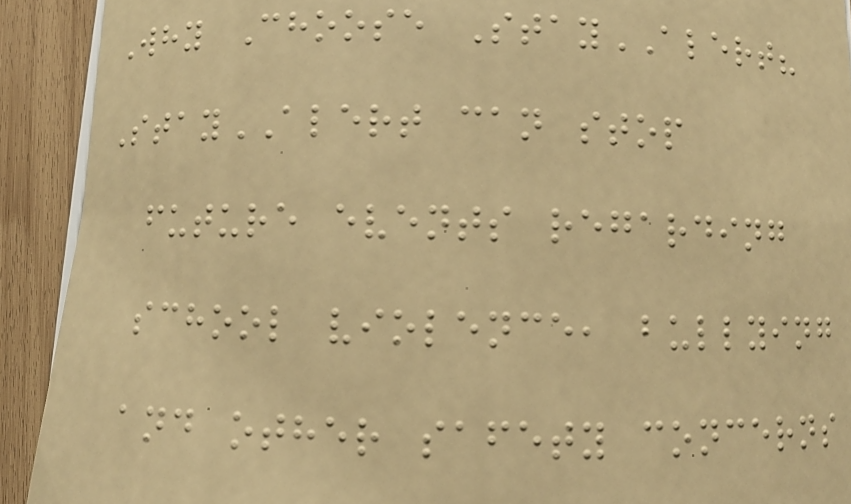Why Choose StayALERT?
StayALERT can stop
future events regarding
school violence, bullying
and other safety concerns
